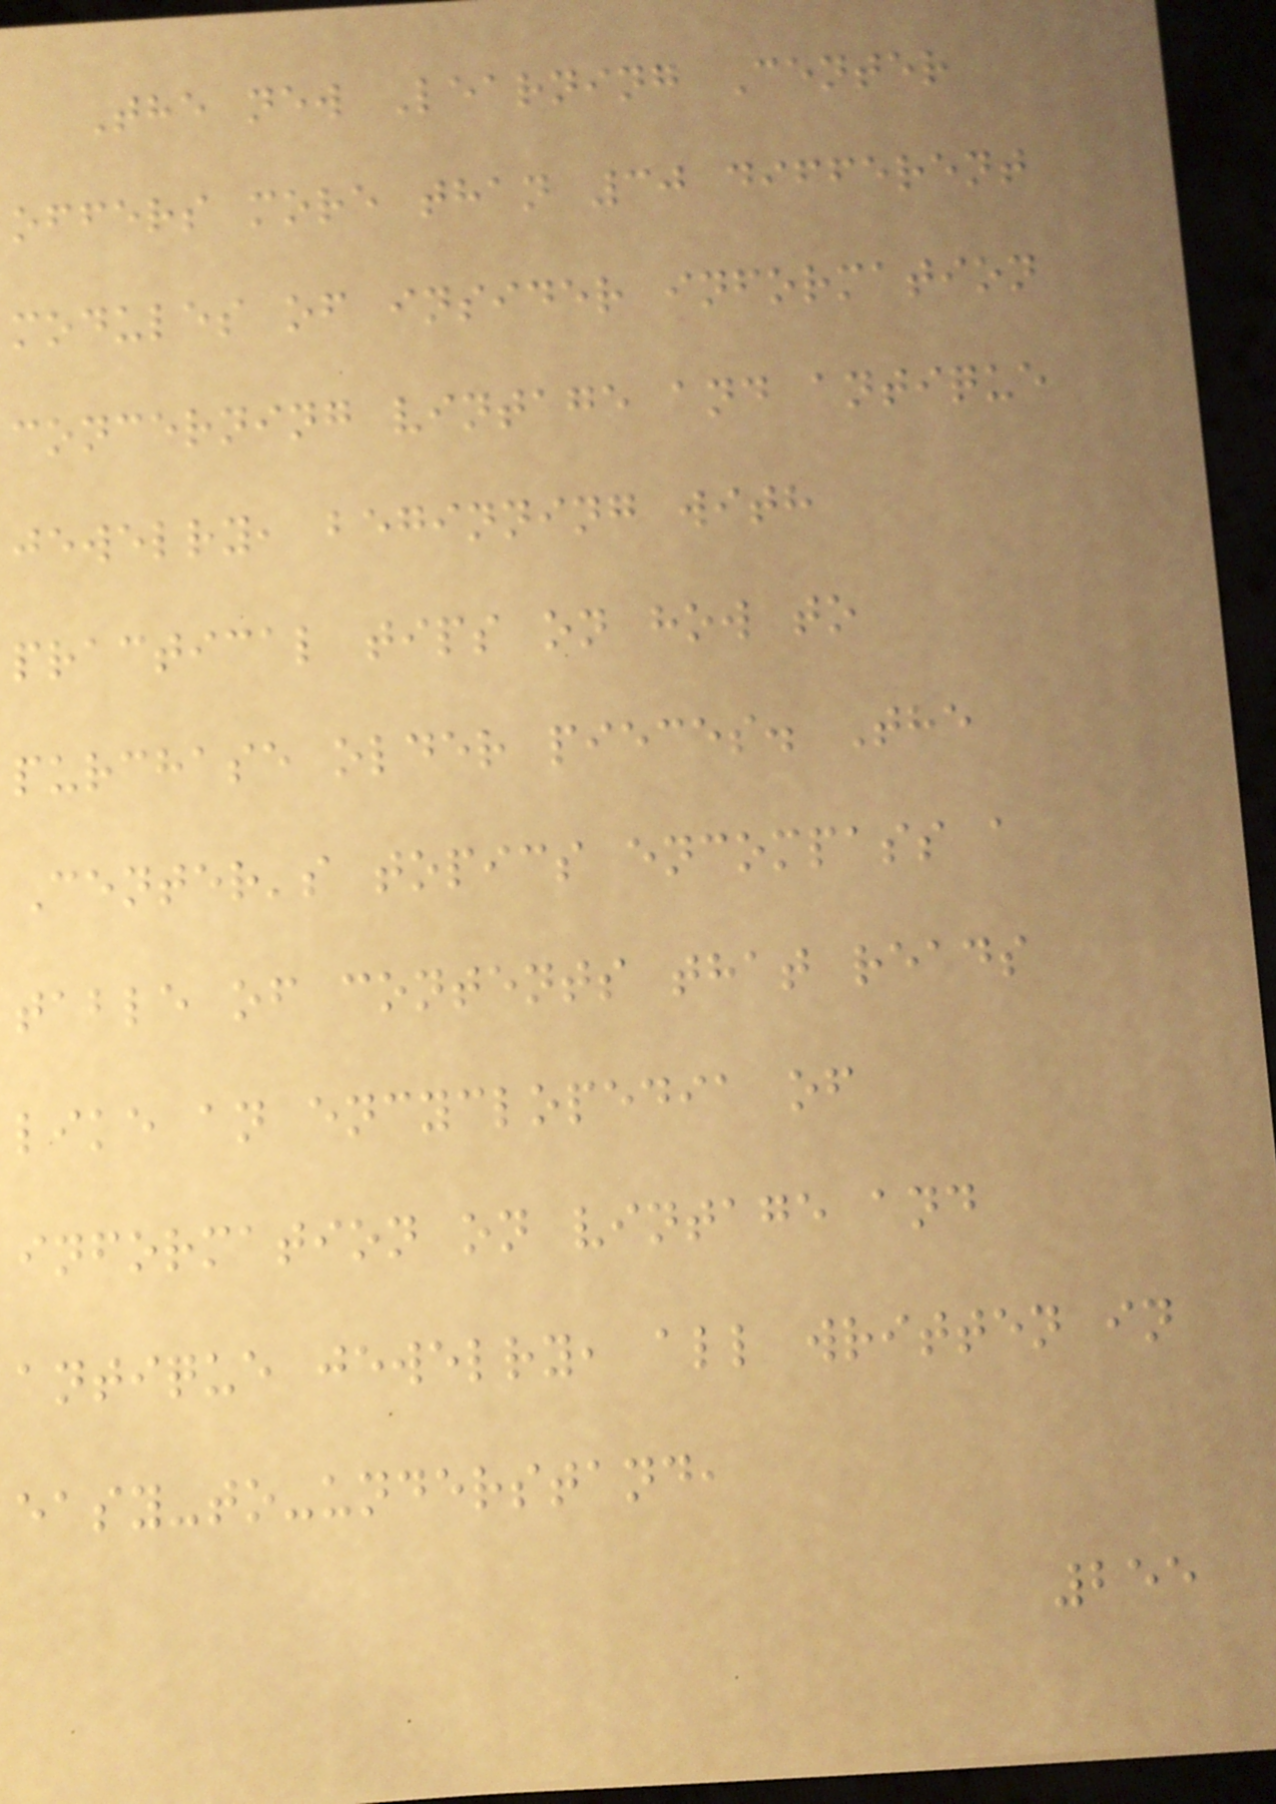The new Learning Center
offers more than 30 different
modules of insider information
concerning vintage and antique
jewelry, beginning with
practical tips on how to
purchase older pieces. The
Center's topics encompass a
table of contents that reads
like an encyclopedia of
information on vintage and
antique jewelry, all written in
easy-to-understand,
255
